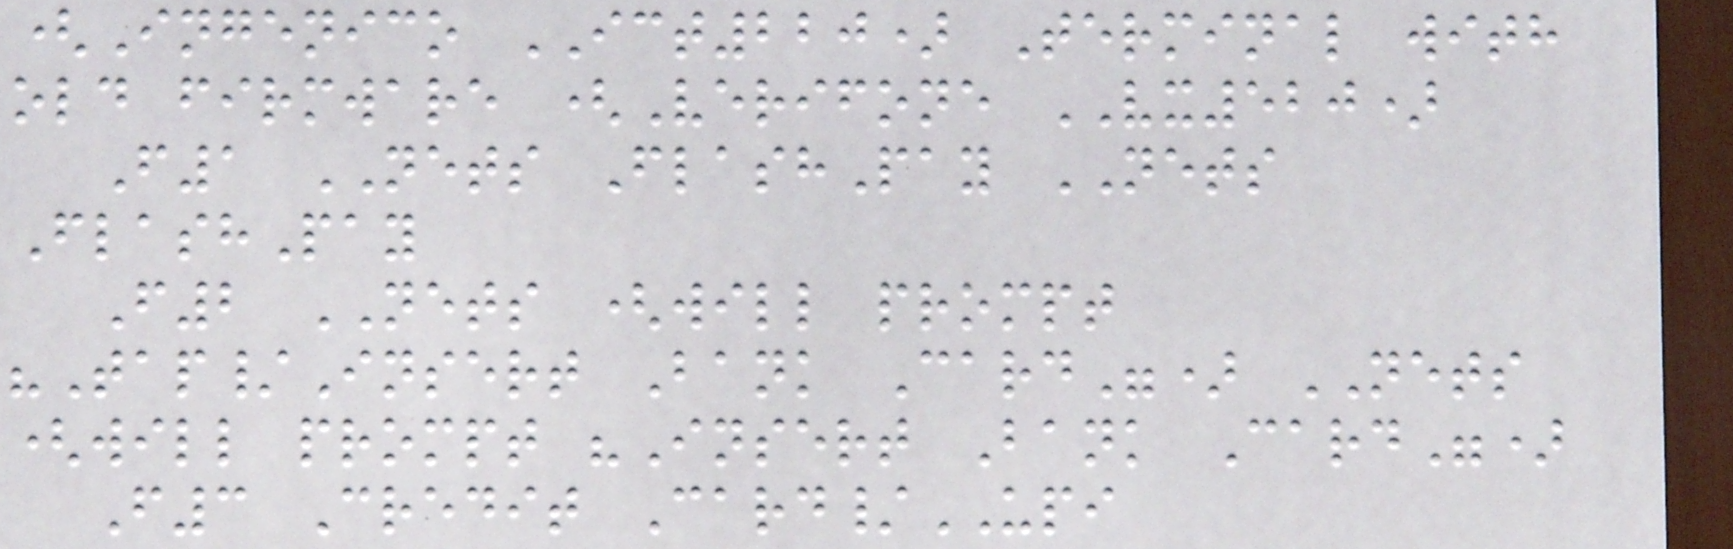(Ingenico ICT220) Terminal with
old firmware (Verifone VX520)
F1 NETS FlashPay NETS
FlashPay
F2 NETS (will prompt
"Tap/Insert Bank Card") NETS
(will prompt "Insert Bank Card")
F3 Credit Card/UPI
